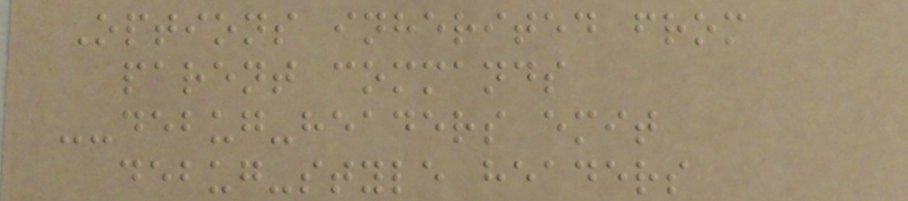Options inherited from
parent commands
--debug-headers emit
debug-style headers
